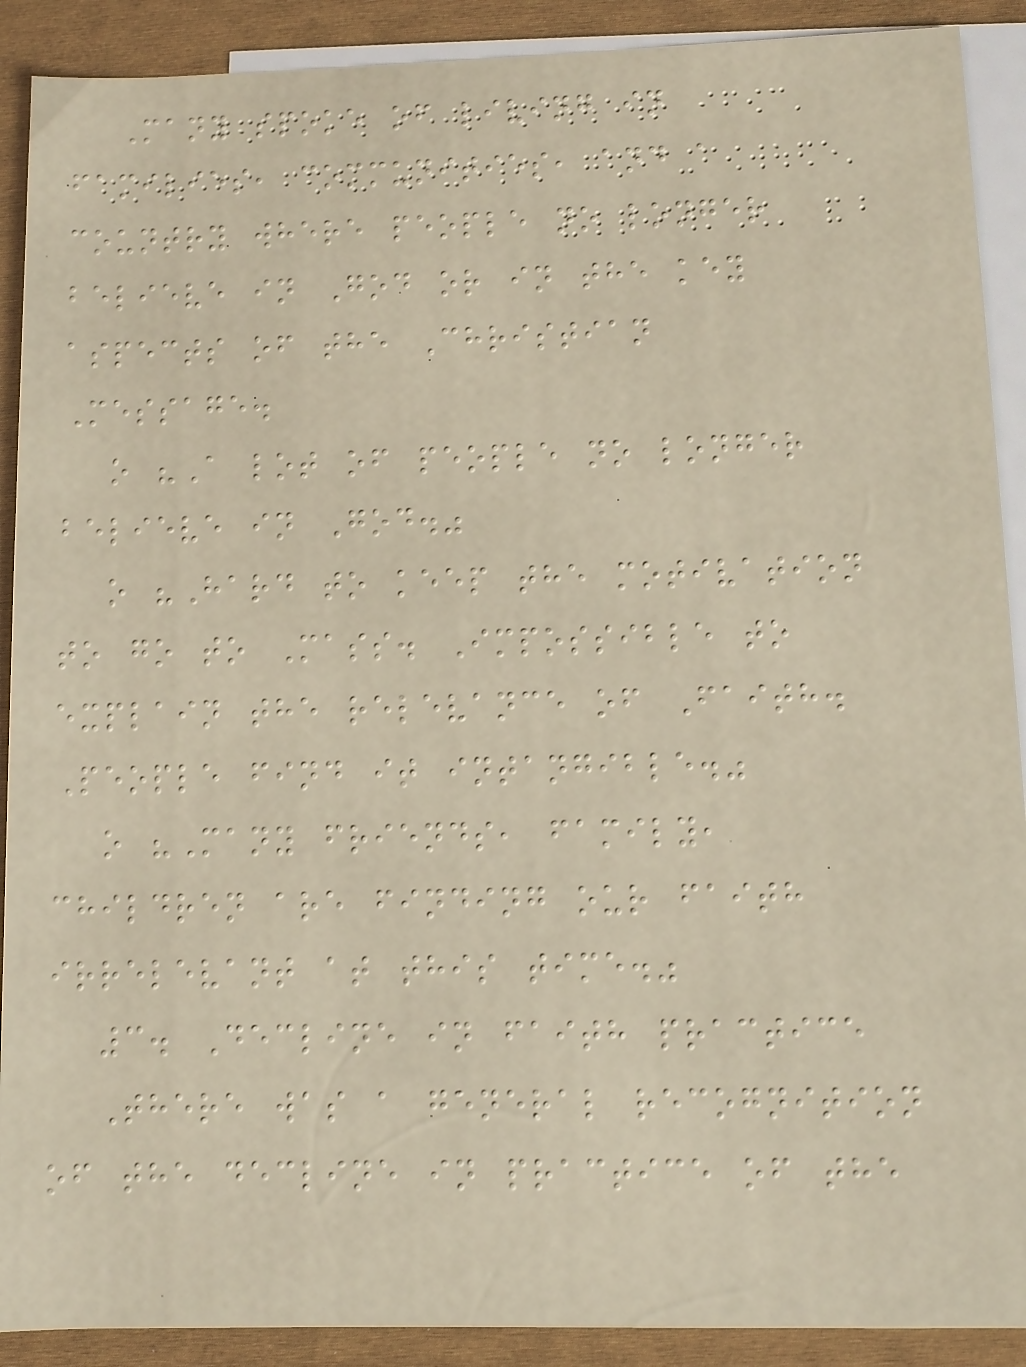Many spoke of living in
families, communities, and a
country where people no longer
believe in God or in the key
aspects of the Christian
Message.
o "A lot of people no longer
believe in God."
o "Hard to keep the motivation
to go to Mass. Impossible to
explain the relevance of Faith.
People find it intangible."
o "Many friends, family,
children are finding our faith
irrelevant at this time."
3. Decline in faith practice
There was a general recognition
of the decline in practice of the
